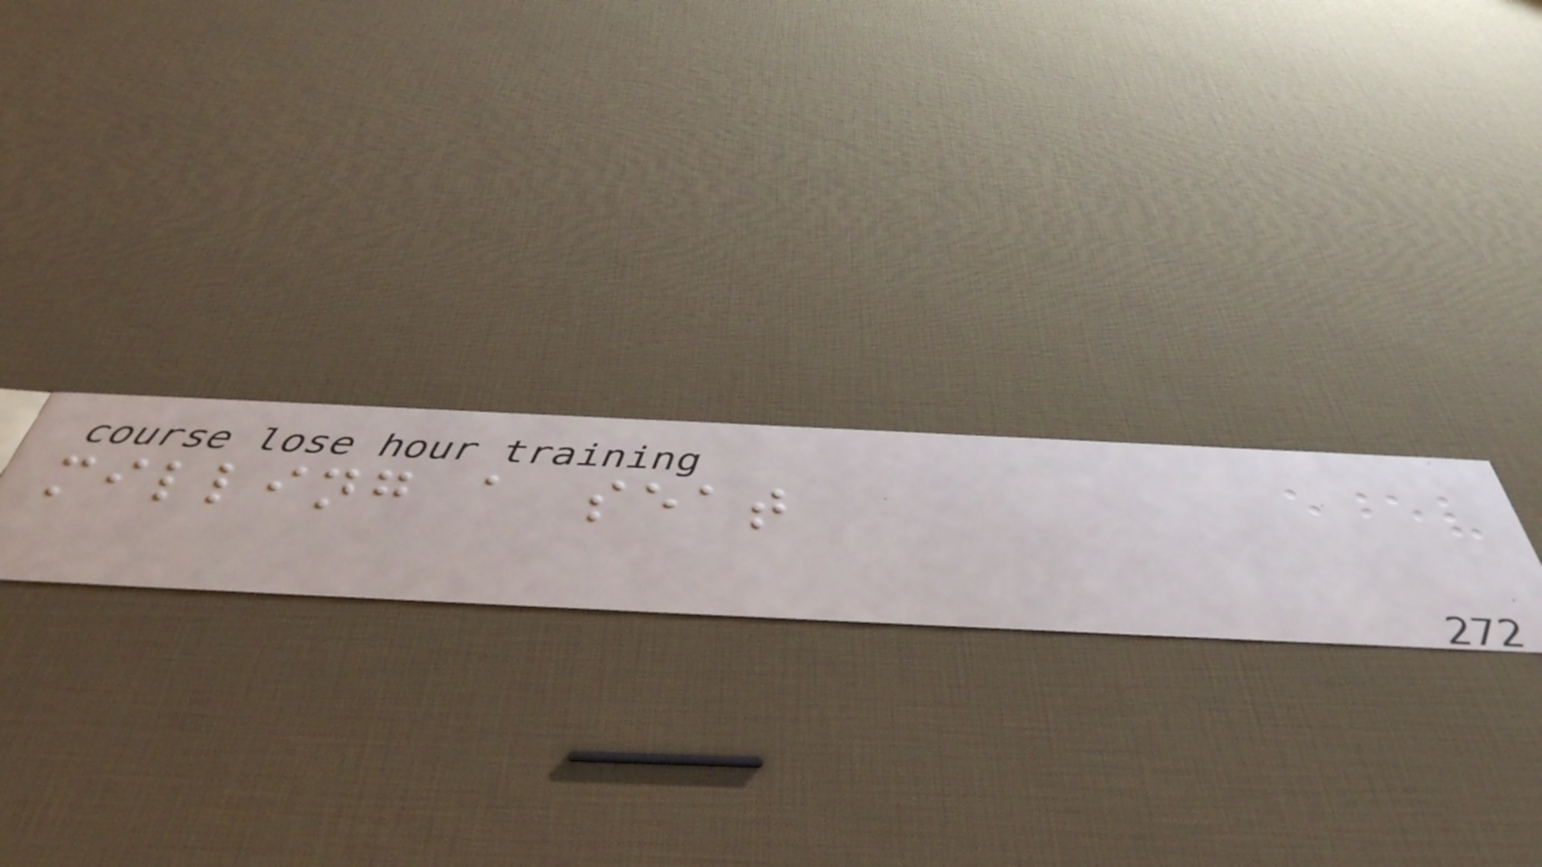milling a seat
